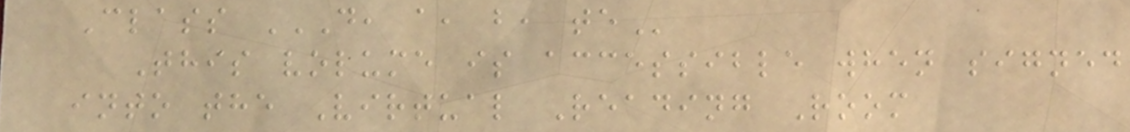Class D, A, B, TE
This volume is accessible when signed
into the Virtual Reading Room
